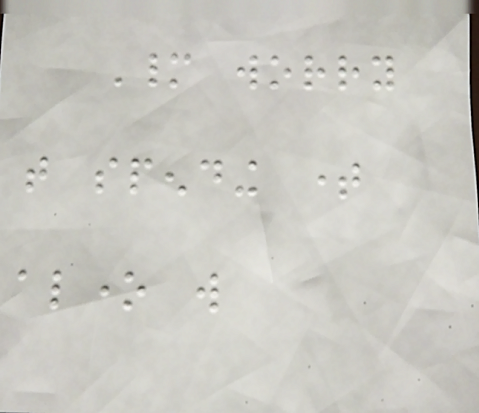Many worry
that spending time
alone will
